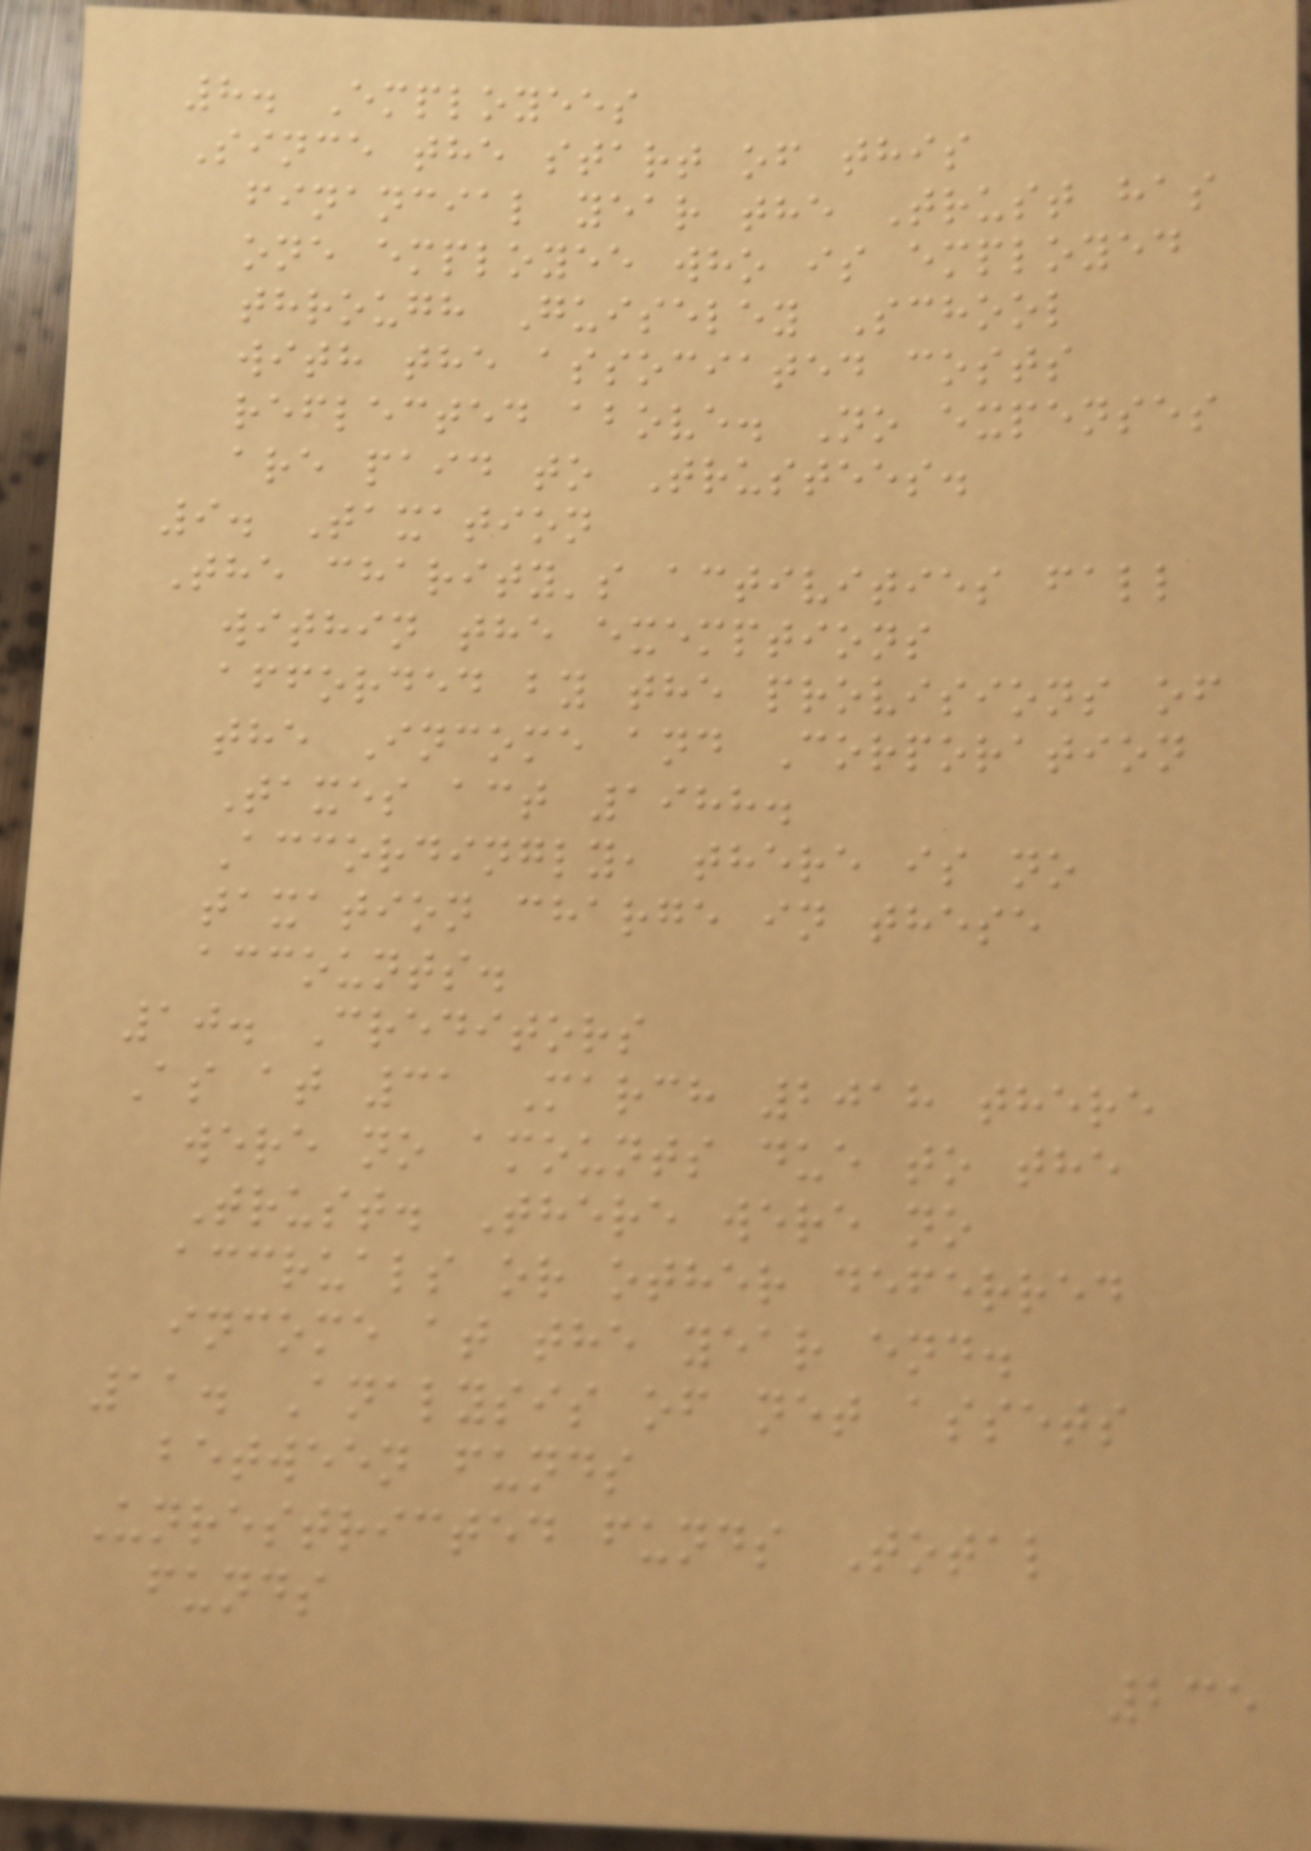8. Employees
Since the start of this
financial year the Trust has
one employee who is employed
through Guiseley School
with the associated costs
reflected above. No expenses
are paid to Trustees.
9. Taxation
The charity's activities fall
within the exemptions
afforded by the provisions of
the Income and Corporation
Taxes act 1988.
Accordingly, there is no
taxation charge in these
accounts.
10. Creditors
As at 31 March 2018 there
were no amounts due to the
Trust. There were no
accruals or other deferred
income at the year end.
11. Analysis of net assets
between funds
Unrestricted funds Total
funds
235
